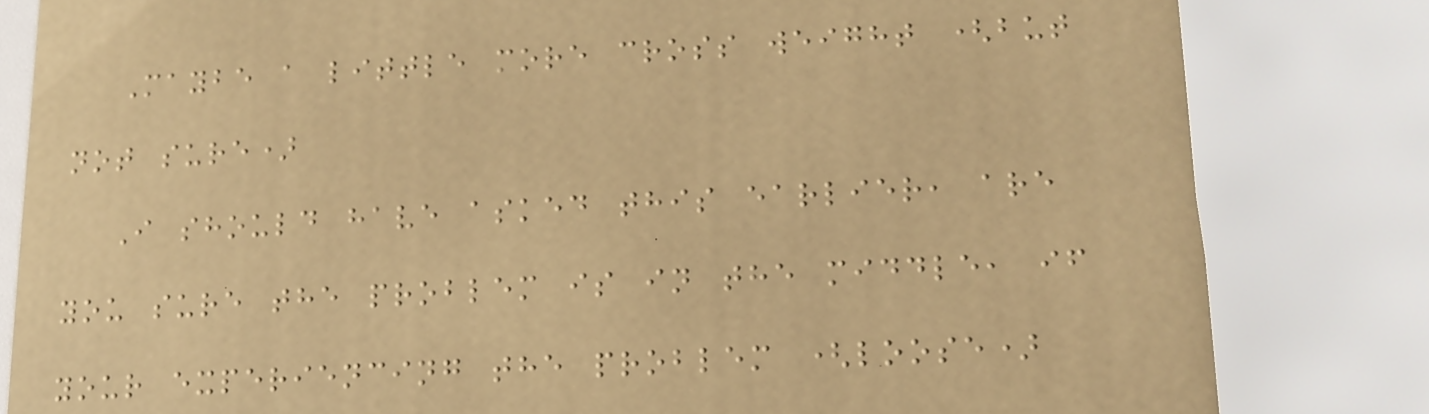Maybe a little more cross weight (but
not sure)
I should have asked this earlier, are
you sure the problem is in the middle, if
your experiencing the problem (loose)
